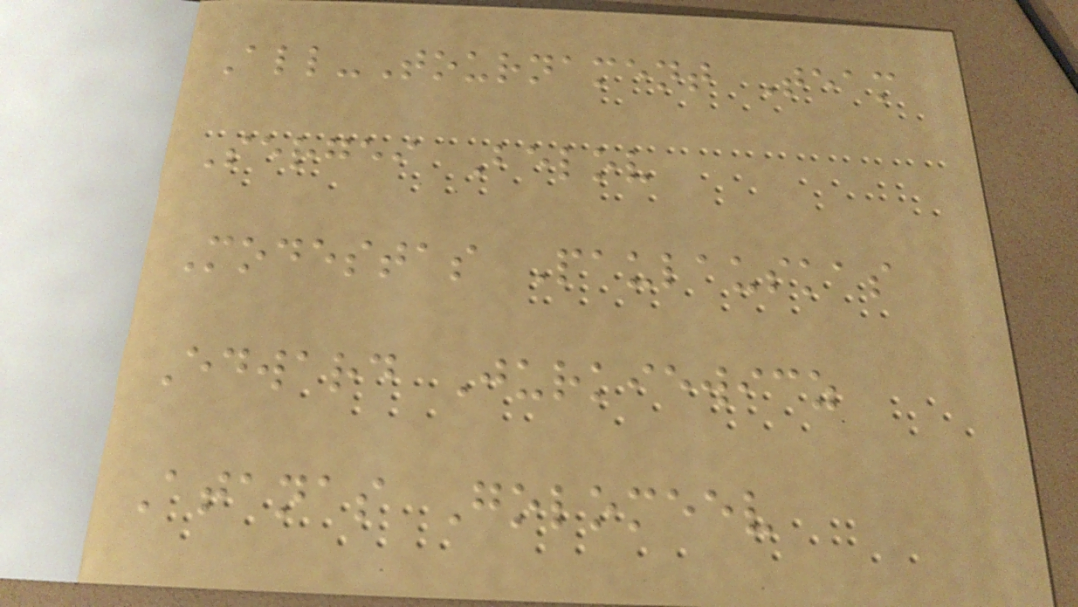All-Tournament Team
Sergei Belov
Modestas Paulauskas
Edward Jurkiewicz
Atanas Golomeev
